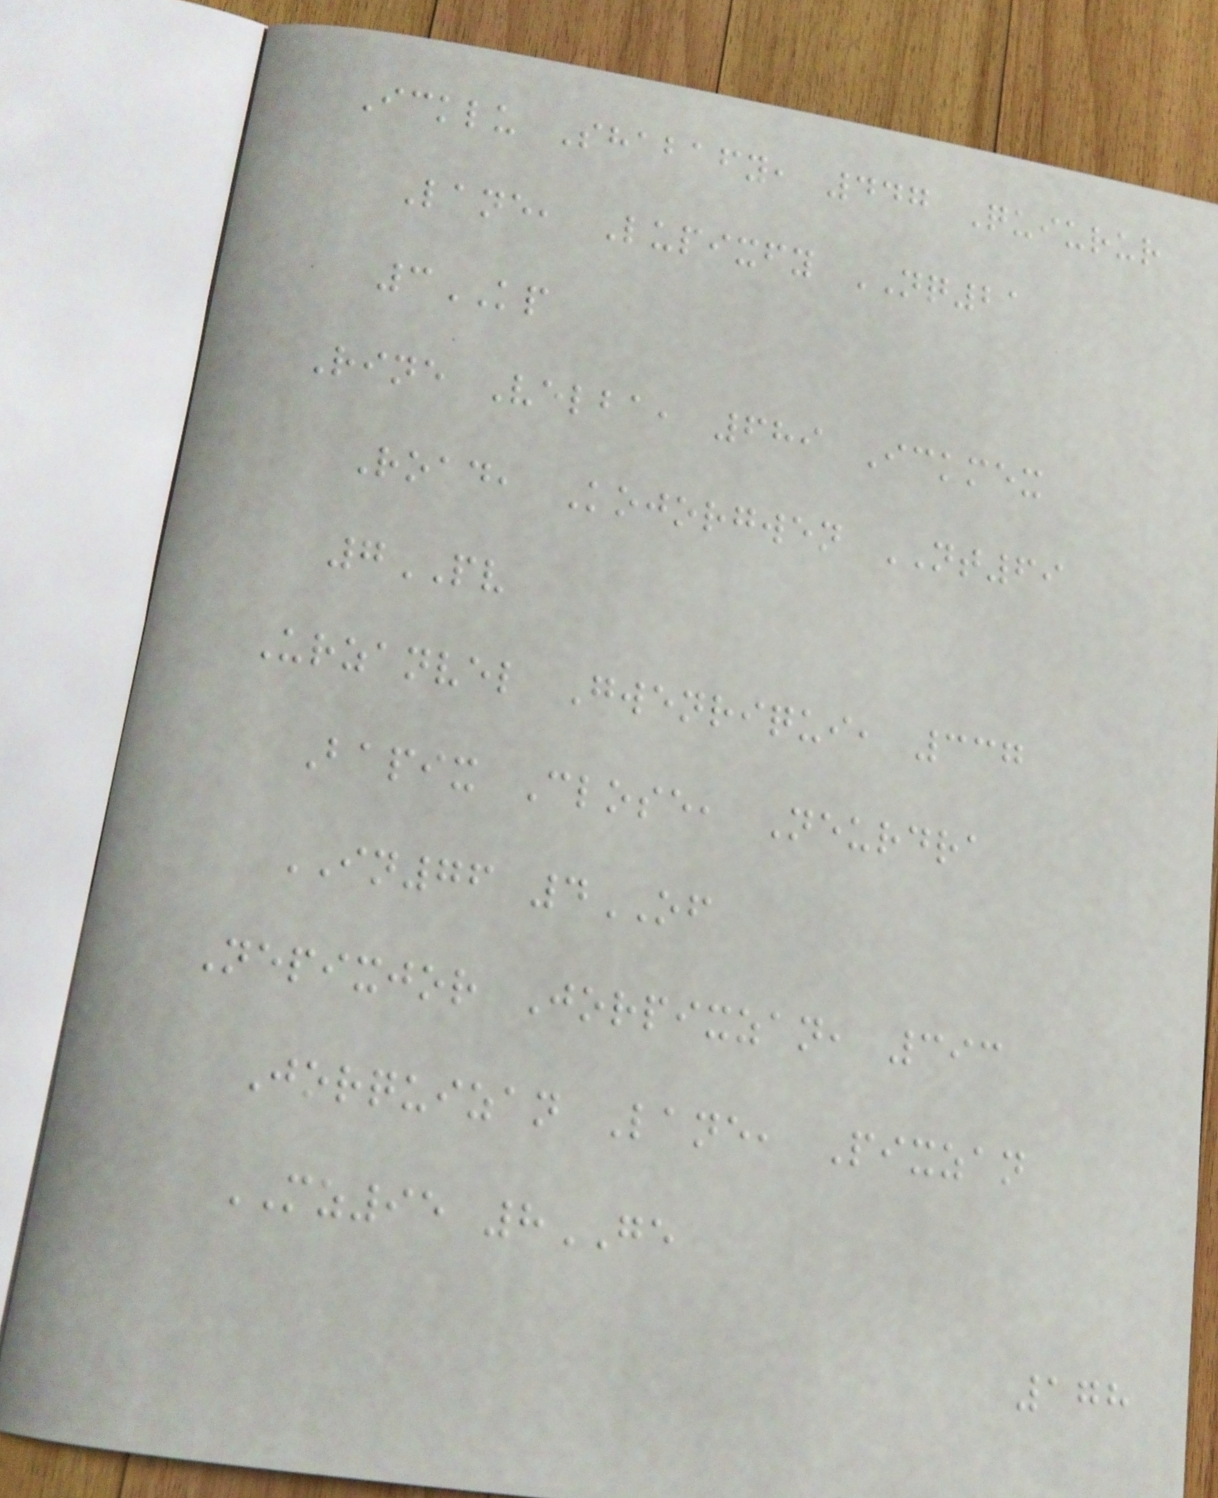Icklu Shabafy, 447 Quiurur
Lane, Lupixfy NQ21
3KP
Rine Velba, 689 Ickmex
Road, Kojorgwen NT69
7PV
Urzanvel Gwenriqui, 337
Bapix Close, Neurdra
IN76 4OF
Nepixjor Jorpixzan, 393
Jorquizan Lane, Pixzan
MZ95 8GE
178
